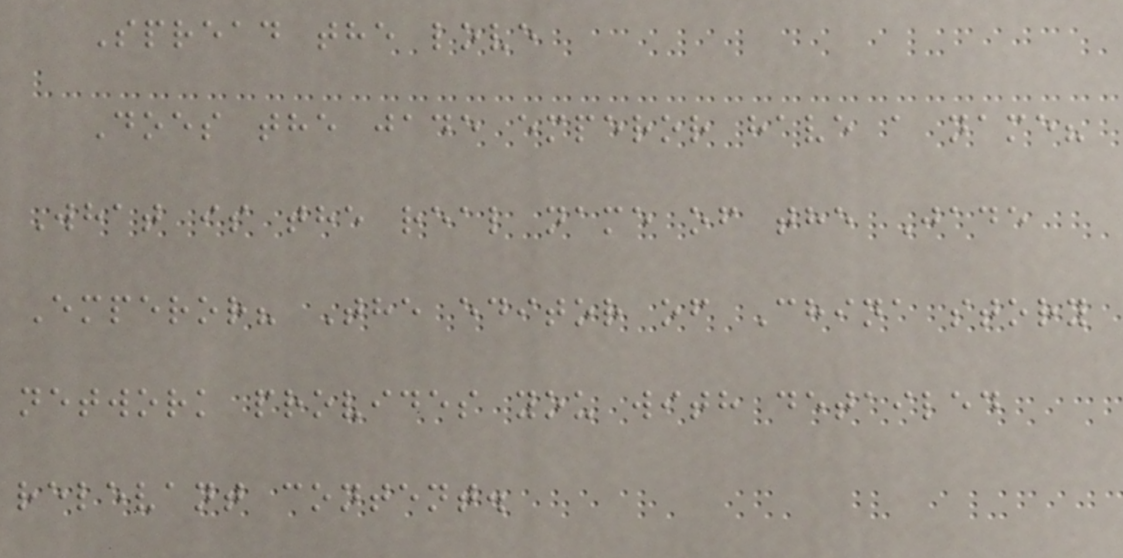Spread the love
Does the jade emperor have a name?
What is the real name of the Jade
Emperor? The editor of China story
network provides you with detailed
relevant content.
